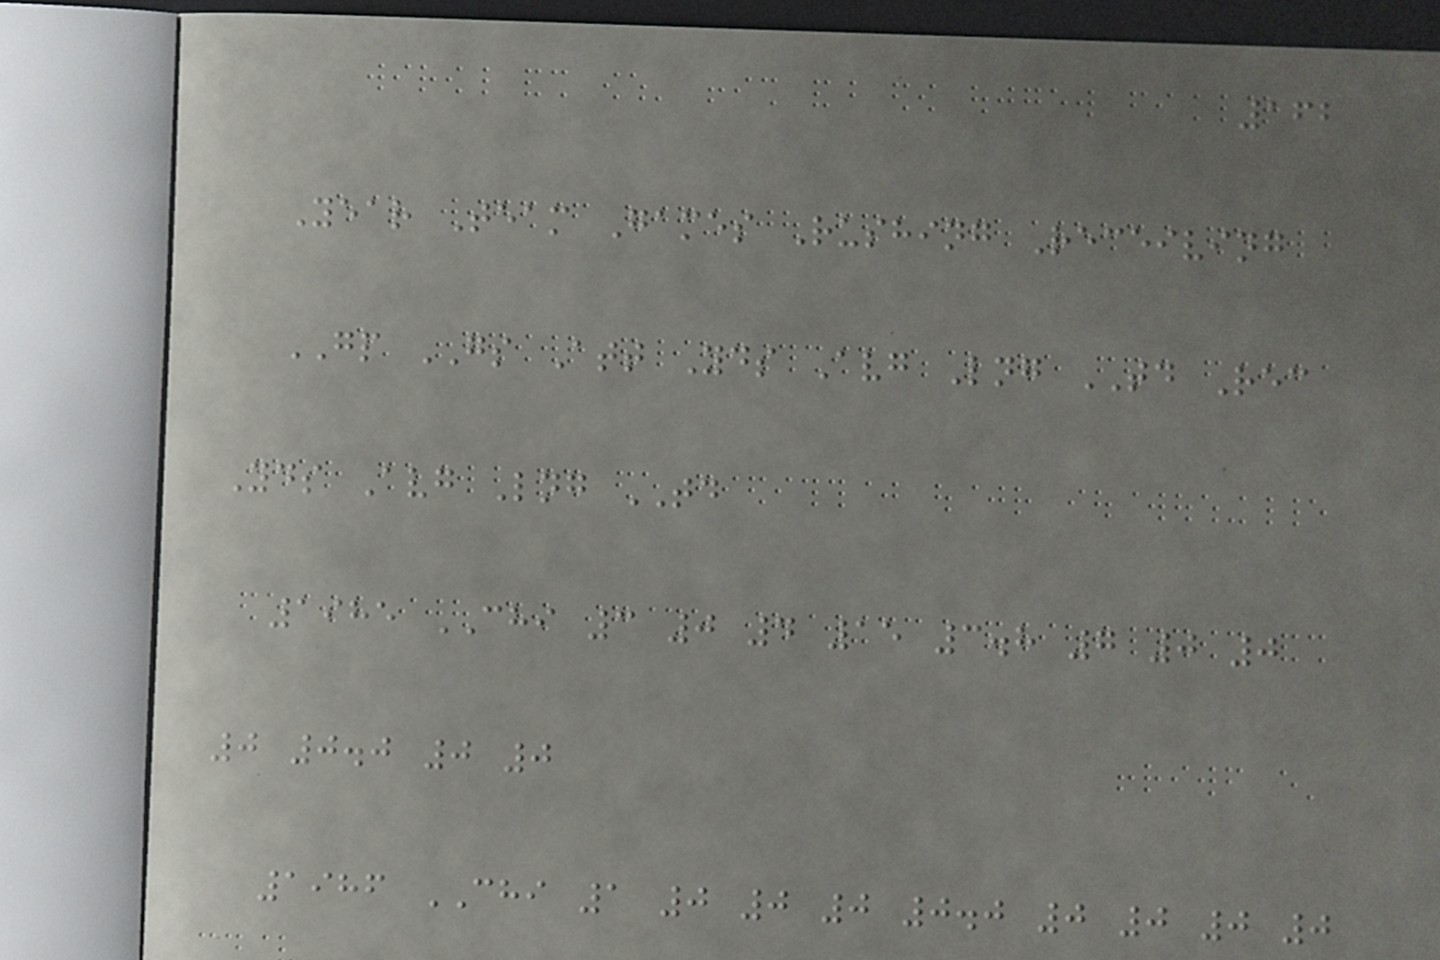162
Year Team Games Rushing Receiving
GP GS Att Yds Avg Lng TD Rec
Yds Avg Lng TD
1985 CHI 3 0 4 15 3.8 7 0 0
0 0.0 0 0
1986 CHI 1 0 0 0 0.0 0 0 0 0
